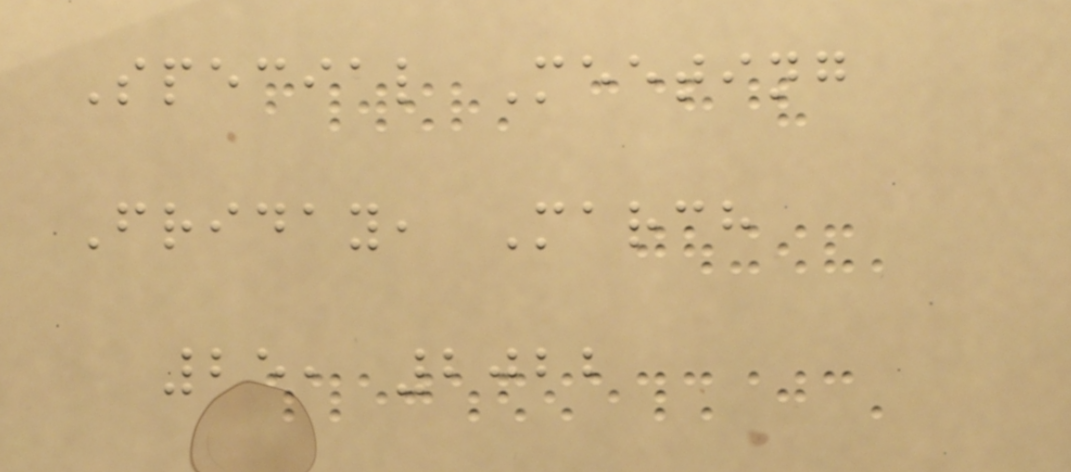Special Meeting
Friday, March
25, 2022
